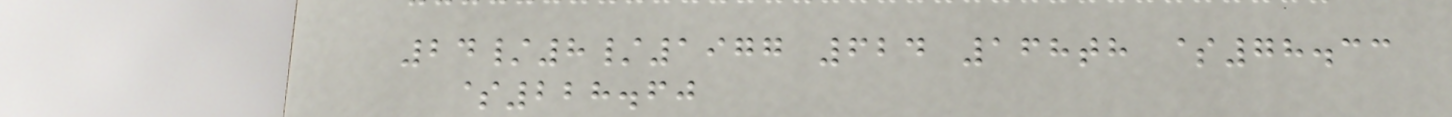24/8/1977 624 168th $78.33
$228.60
